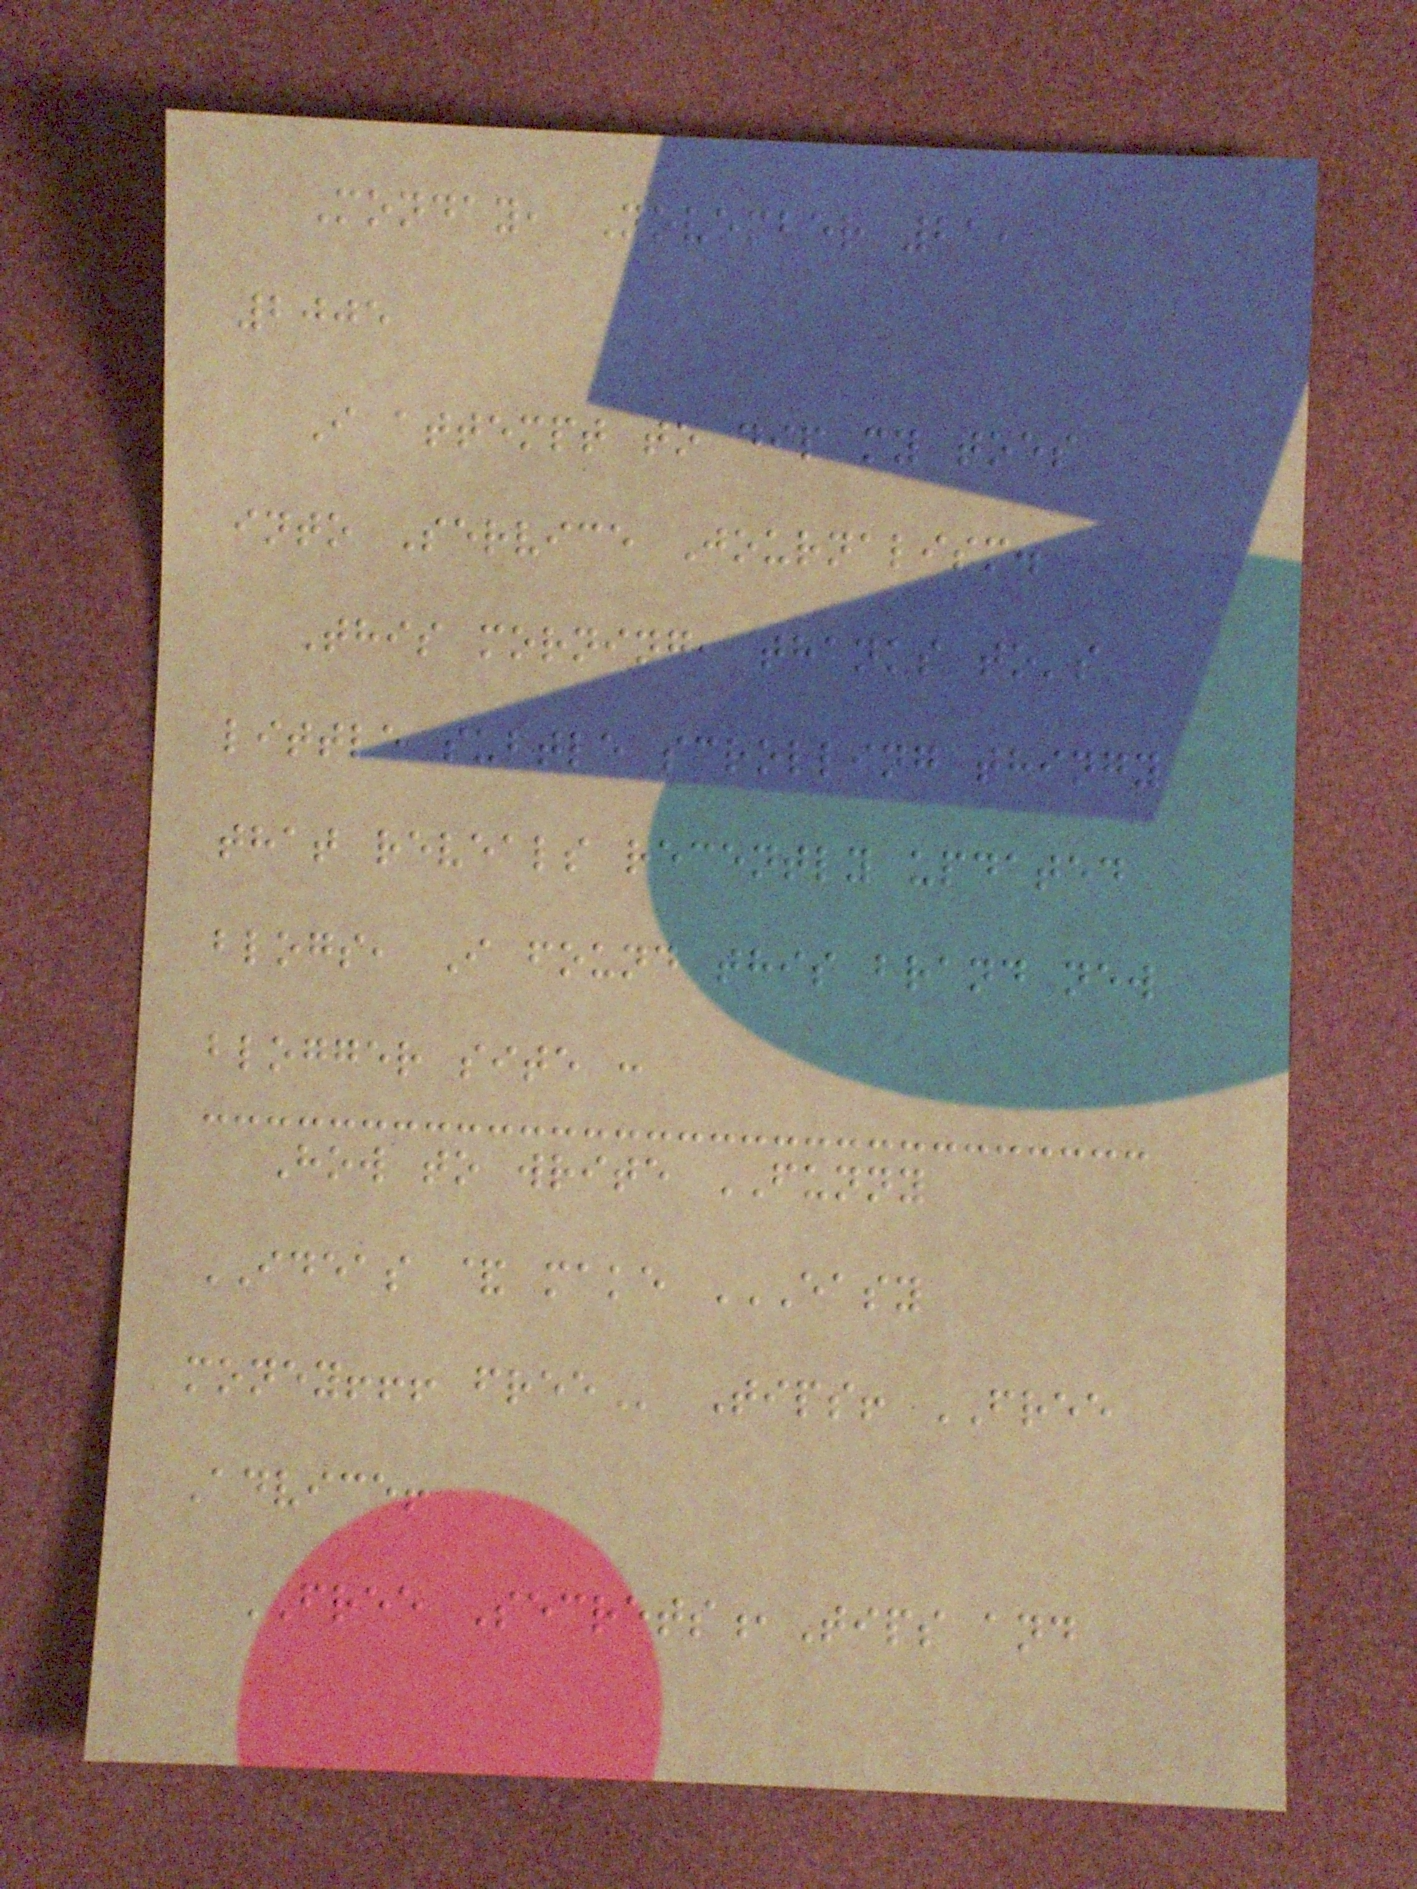Monday, November 21,
2005
I attempt to dip my toes
into Service Journalism.
This morning, thanks to's
little subtle scrolling thingy
that reveals recently updated
blogs, I found this brand new
blogger site :
How to write FUNNY
IDEAS & make EASY
MONEY!!! FREE Tips! FREE
Advice!
FREE Secrets,Tips and
